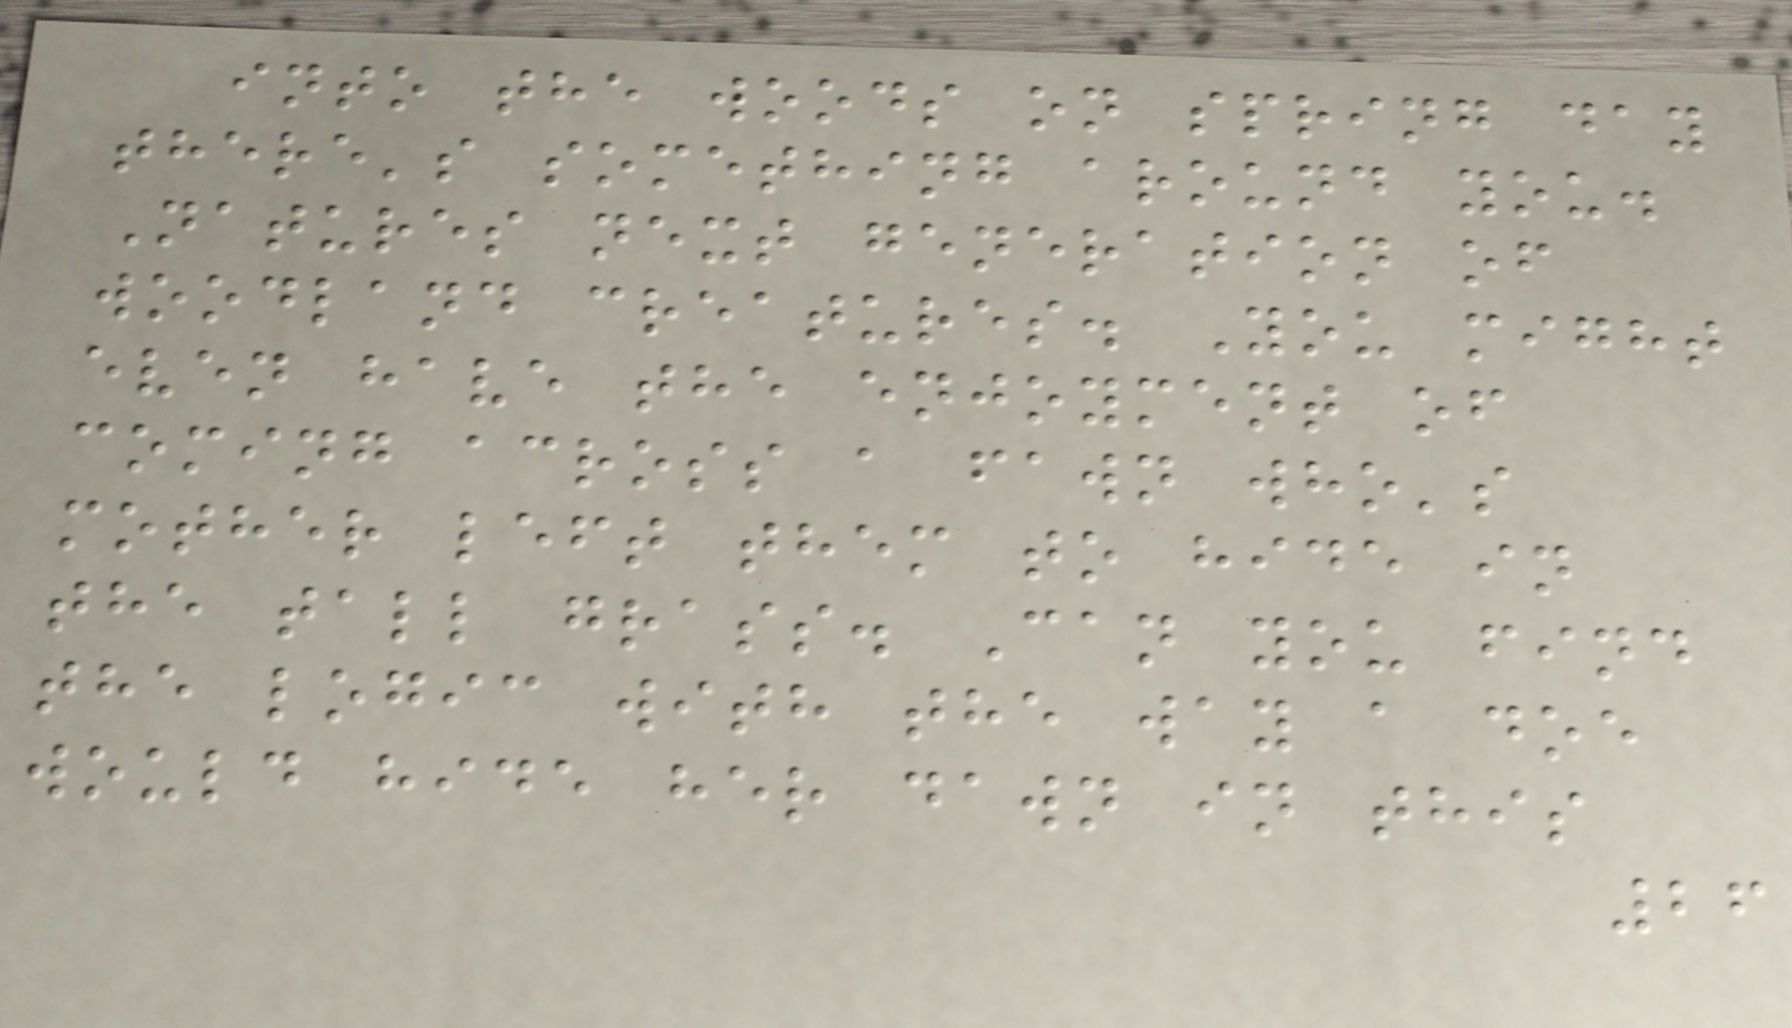into the woods on spring day
there's something around you.
Natures next generation of
woodland creatures. You might
even have the enjoyment of
coming across a fawn who's
mother left them to hide in
the tall grass. Can you find
the logic with the way a doe
would hide her dawn in this
26
